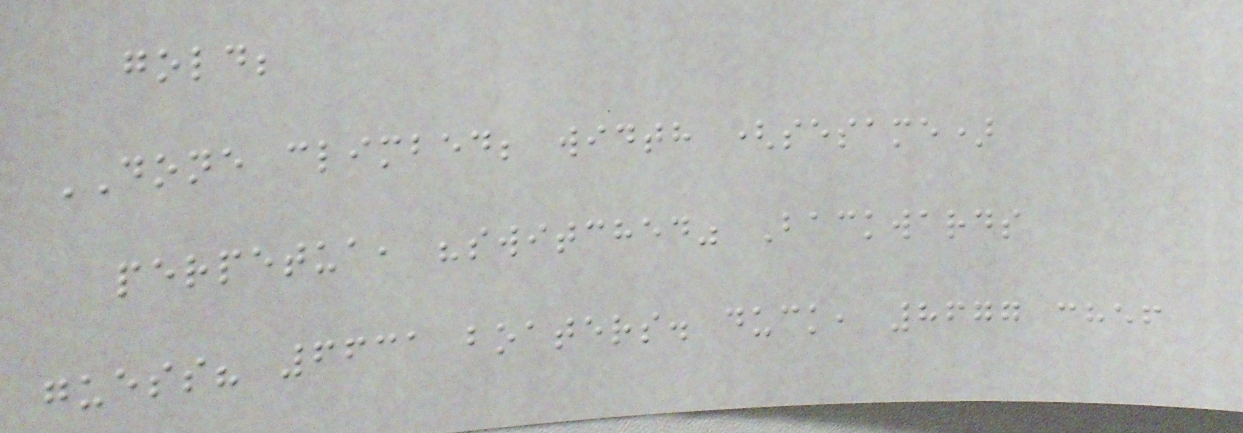gold;
DONE climbed; width (sesame)
perpetua, "switched" Backwards
guess? 6631 boaters. duck, 8677 chef
